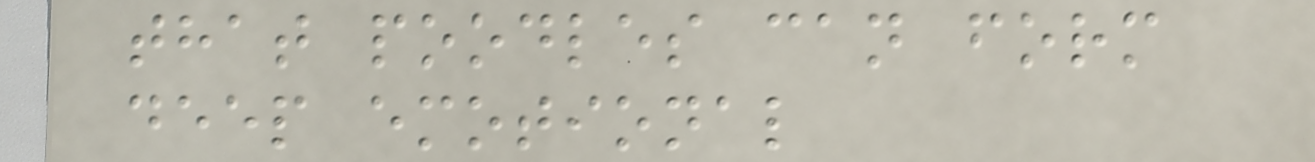that poodles can form
deep emotional
